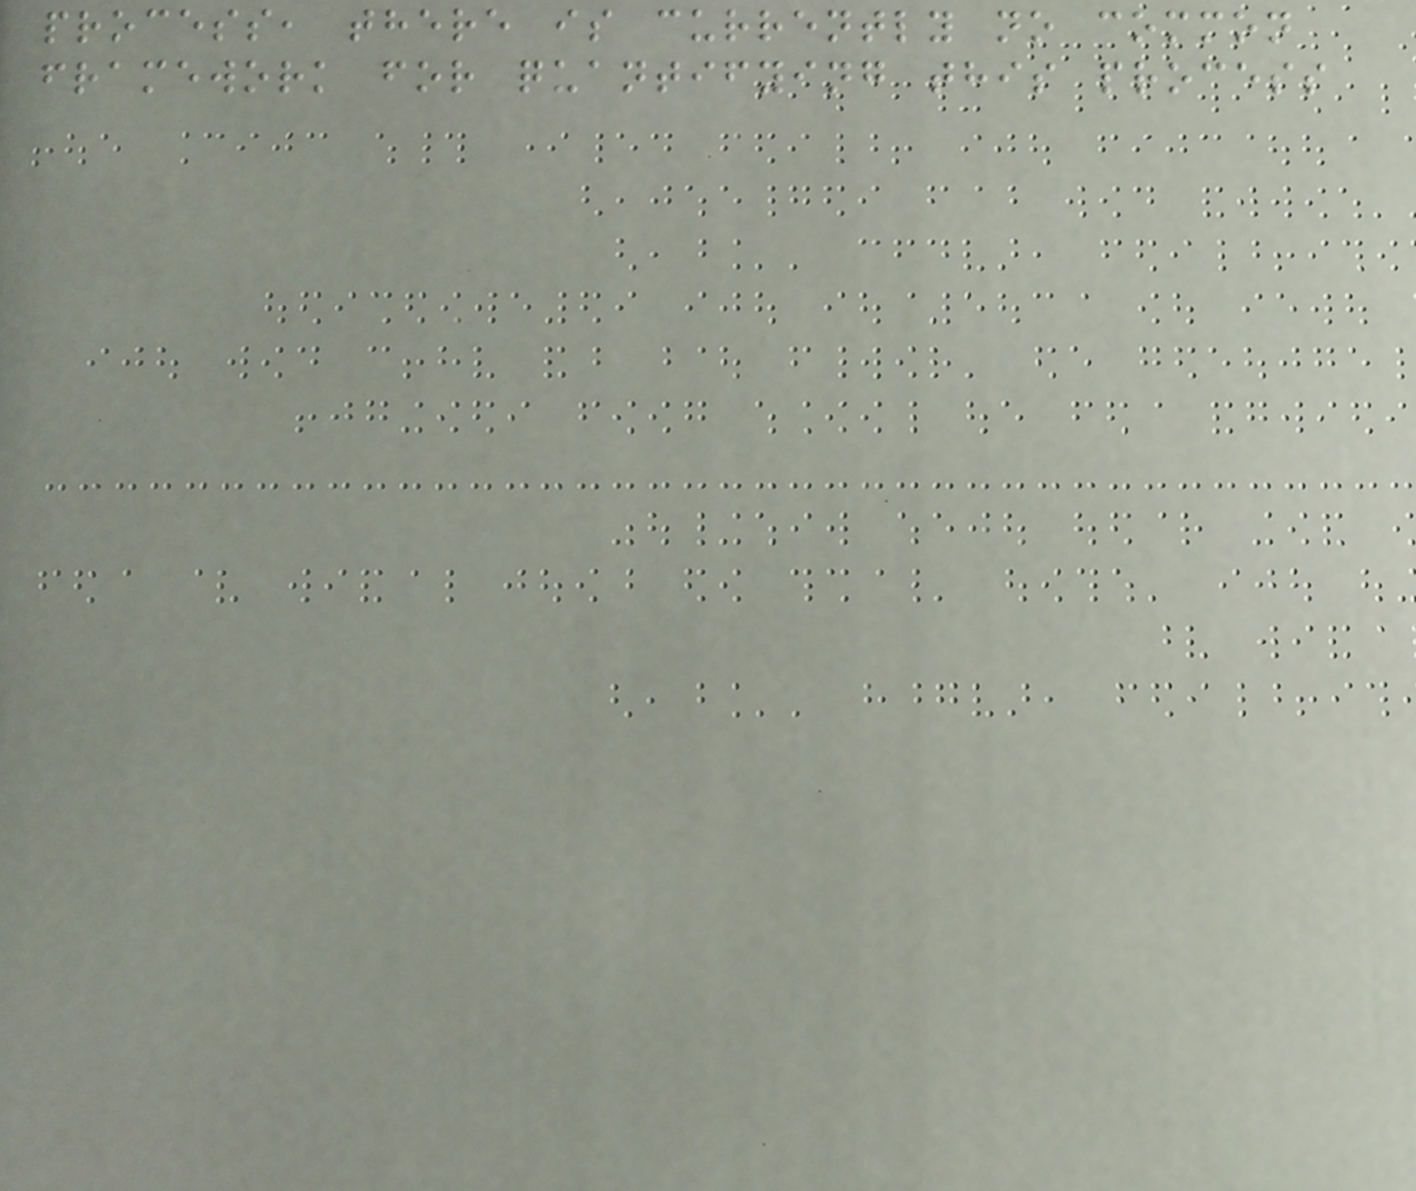process, there is currently no common
framework for quantifying this process
